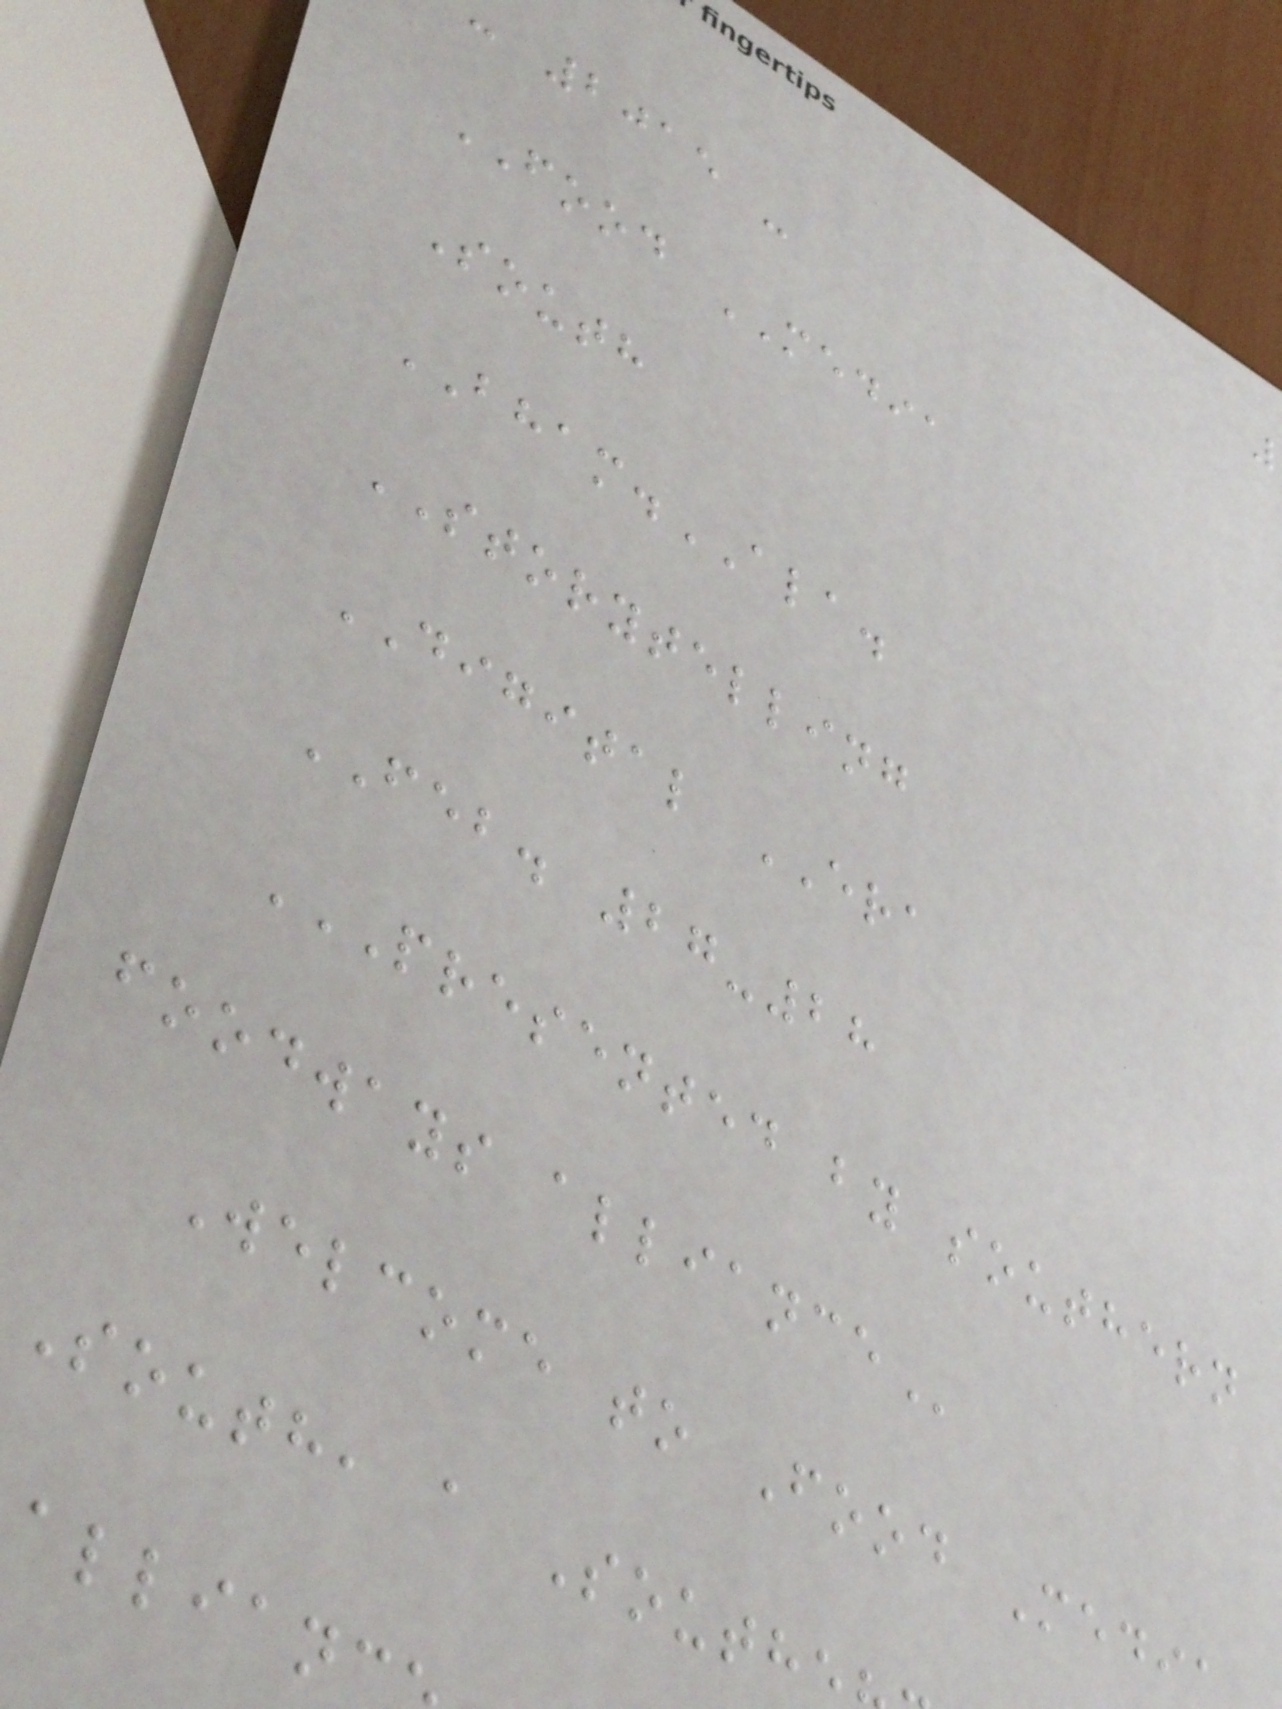2015 -
FOOD MEDIA
South
BHAM.ALA.
STORYTELLING
DIGITAL ERA
FEB. 27-28
PRESENTED BY SOUTHERN
foodways
Welcome to Food Medi
South, a South
